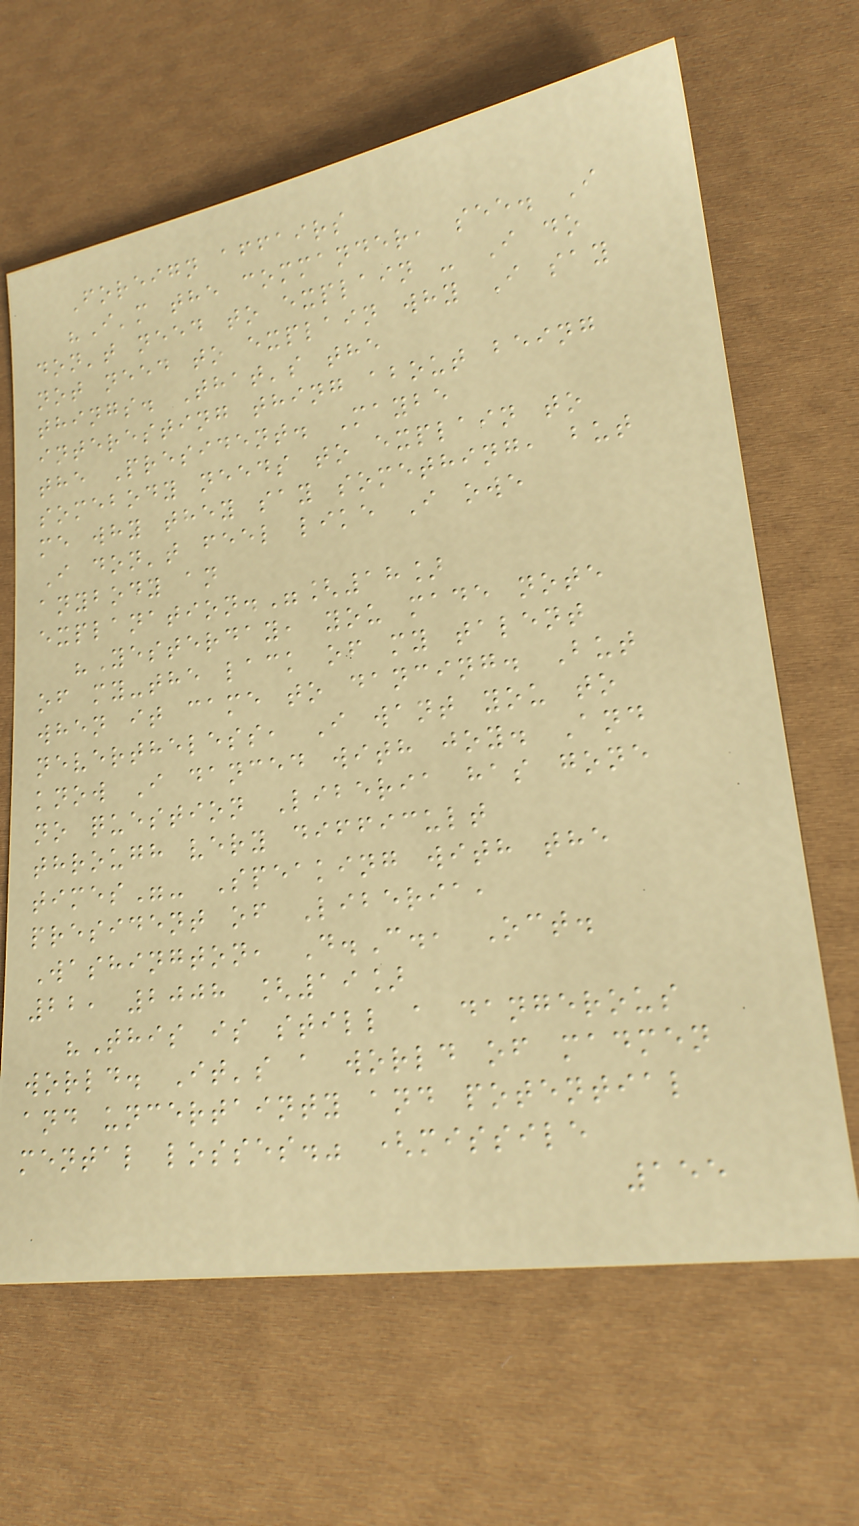Foreign affairs
"I'm the commander, see. I
don't need to explain - I do
not need to explain why I say
things. That's the
interesting thing about being
the President. Maybe
somebody needs to explain to
me why they say something, but
I don't feel like I owe
anybody an
explanation."[18]
"Yesterday, you made note
of my-the lack of my talent
when it came to dancing. But
nevertheless, I want you to
know I danced with joy. And
no question Liberia has gone
through very difficult
times"- Speaking with the
president of Liberia,
Washington, D.C., Oct.
22, 2008 [19]
"This is still a dangerous
world. It's a world of madmen
and uncertainty and potential
mental losses." (missile
155
